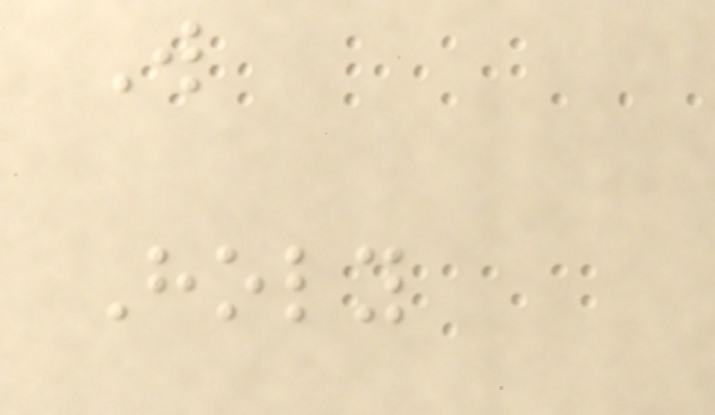W
Holy
